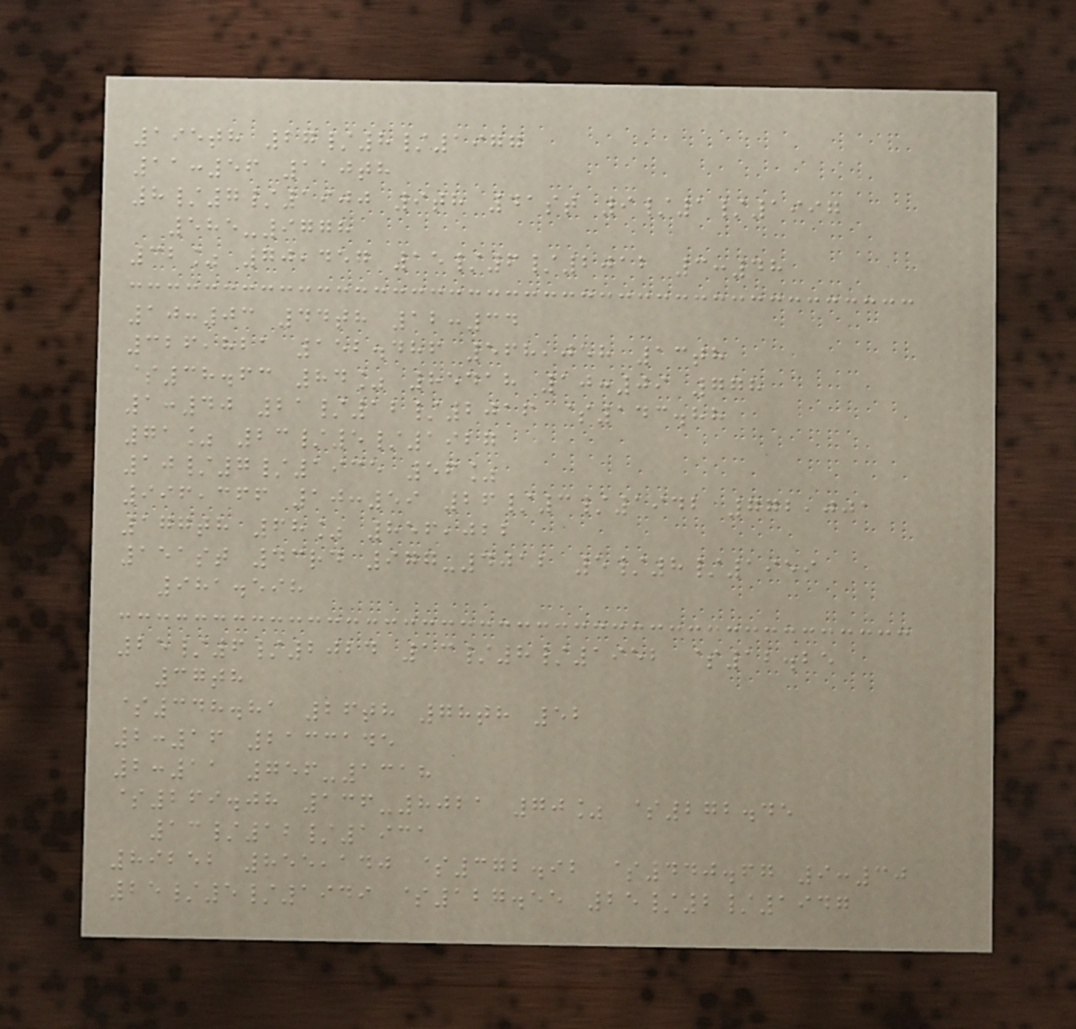195th 27/8/1977
11:56 110th
8/7/1900 9th 41st 9/1/1997
585-9778
32% 70,457 15/6/2012 3:48
10:03 44th 12:34
326,821 152.486 568,058 13th
$38.63 84% 85418 10:09 778
1:40 21/12/2016 $143.88
71% 23/5/1927
10/7/1935 56%
996,366 10:59 26/3/1942 772,001
177th 68% 856,022
151st 43rd 977-4012 5/8/1959
981.598
25/6/2024 13/8/1952 $12.25
37th
$348.81 26th 78th 52
2:16 2133145
2:11 756-1318
$269.08 136-8021 70% $272.45
13/12/1931
89252 855,140 $372.92 $440.67 9:30
25/5/1949 $127.55 25/2/1947
